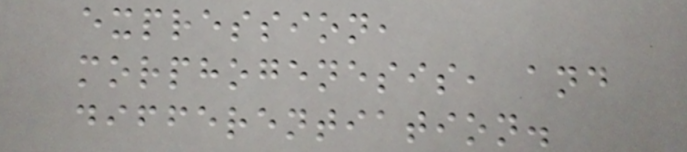expression,
morphogenesis, and
differentiation.
